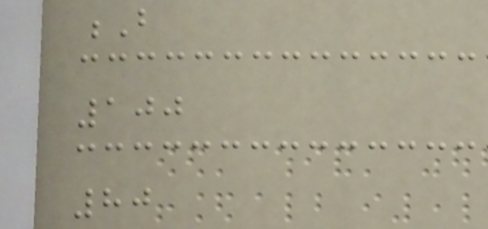B
100
80
